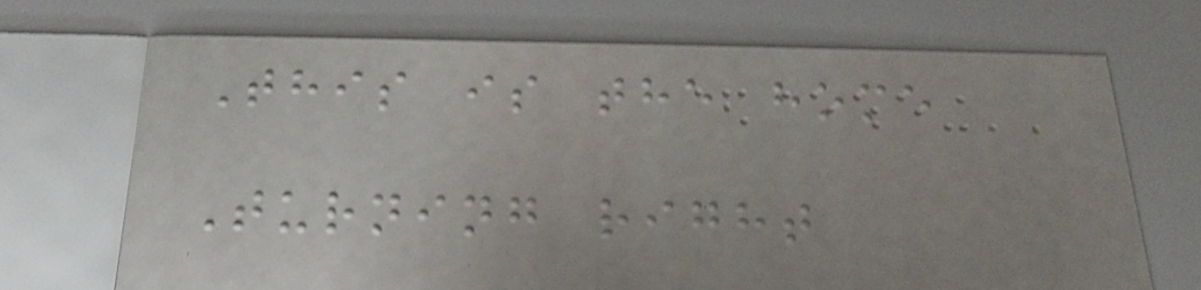This is the home
Turning right
